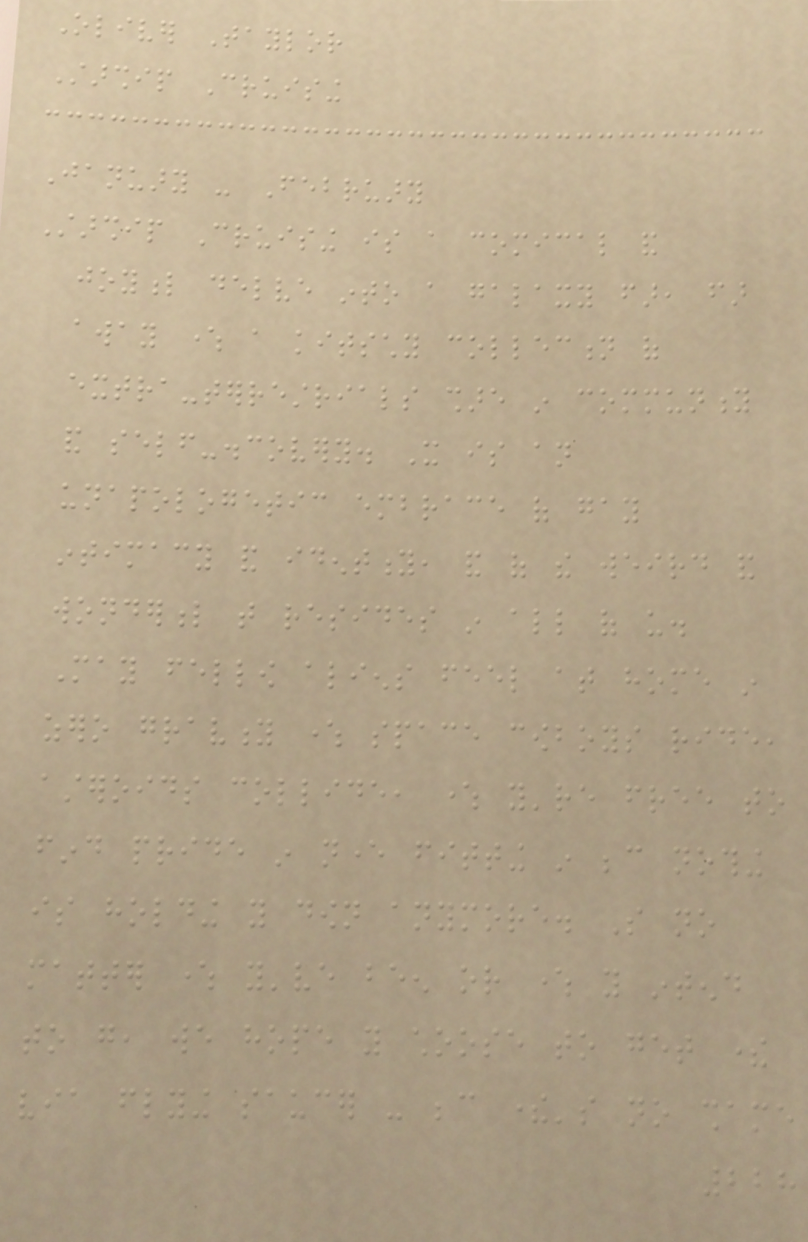Oliver Taylor
Starship Cruising
January - February
Starship Cruising is a comical and
joyful delve into a galaxy far, far
away where a kitschy collection of
extra-terrestrials share in community
and self-discovery. It is an
unapologetic embrace of gay
intimacy and identity, and of the weird and
wonderful that resides in all of us.
May fellow aliens feel at home in
zero gravity where space cowboys ride,
asteroids collide, where you're free to
find pride in never fitting in because nothing
is holding you down anymore. So no
matter where you've been or where you intend
to go, we hope you choose to get there
via flying saucer - because there's no shame
228
